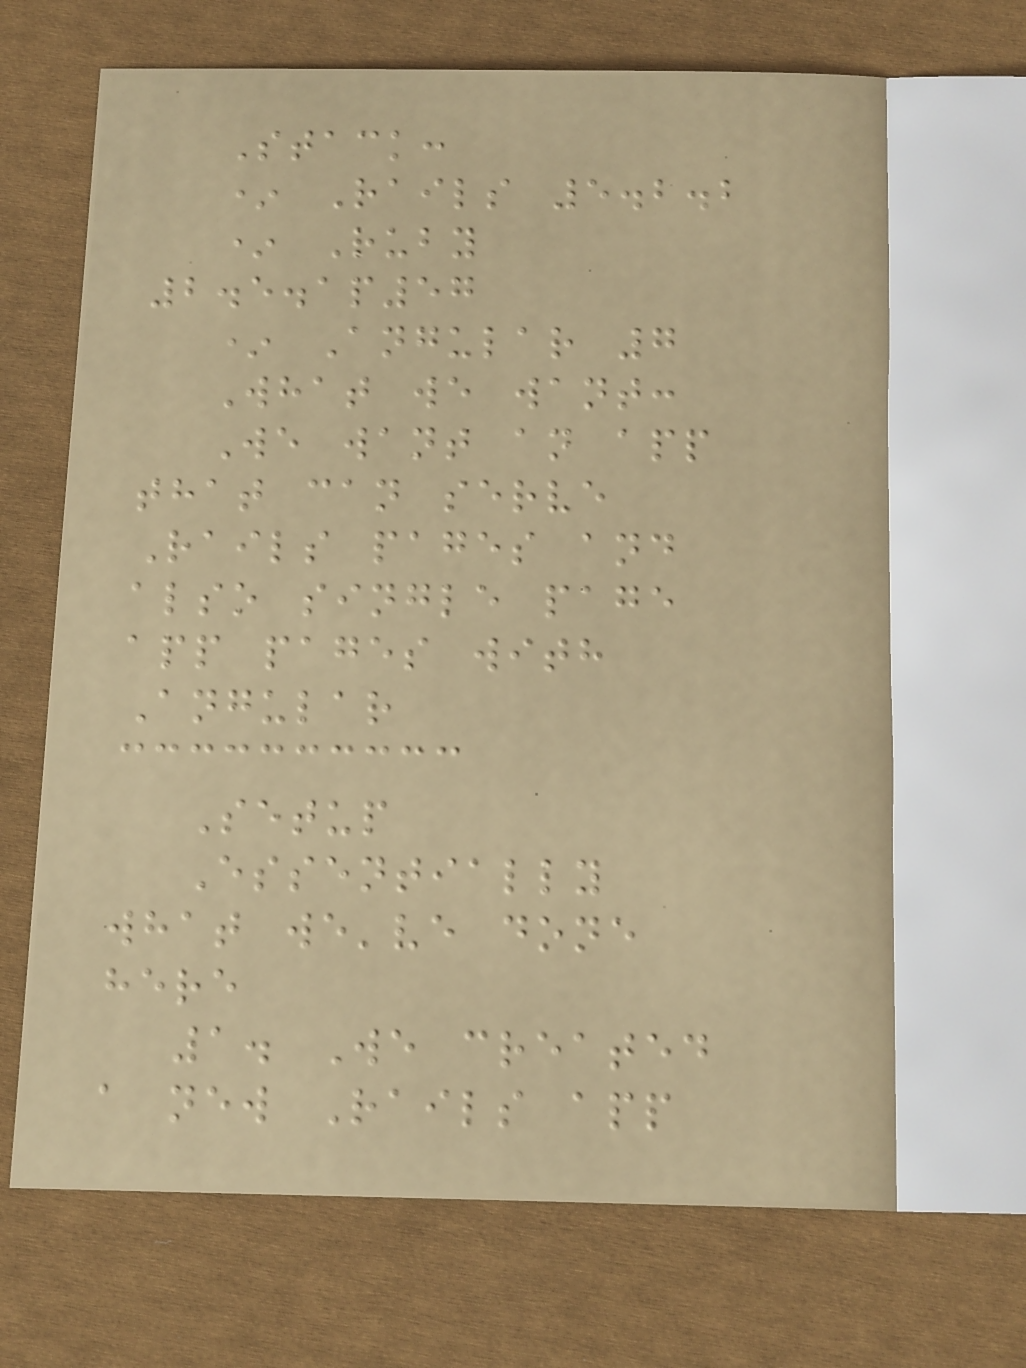Stack:
* Rails 5.2.2
* Ruby
2.5.1p57
* Angular 7
What we want:
We want an app
that can serve
Rails pages and
also single page
app pages with
Angular
Setup
Essentially
what we've done
here
1. We created
a new Rails app
